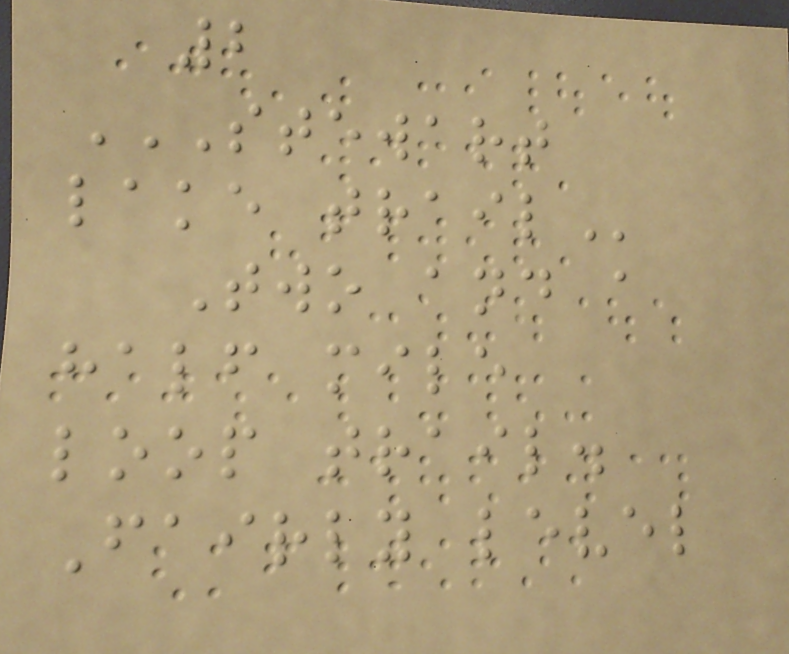2
STEWART
LAKE TRAIL
Two and a
half mile
loop trail.
Fairly level
